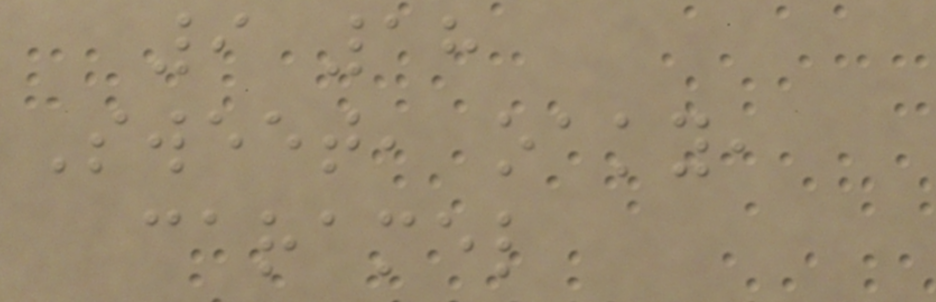9 18
Sweet, oaky,
caramel
